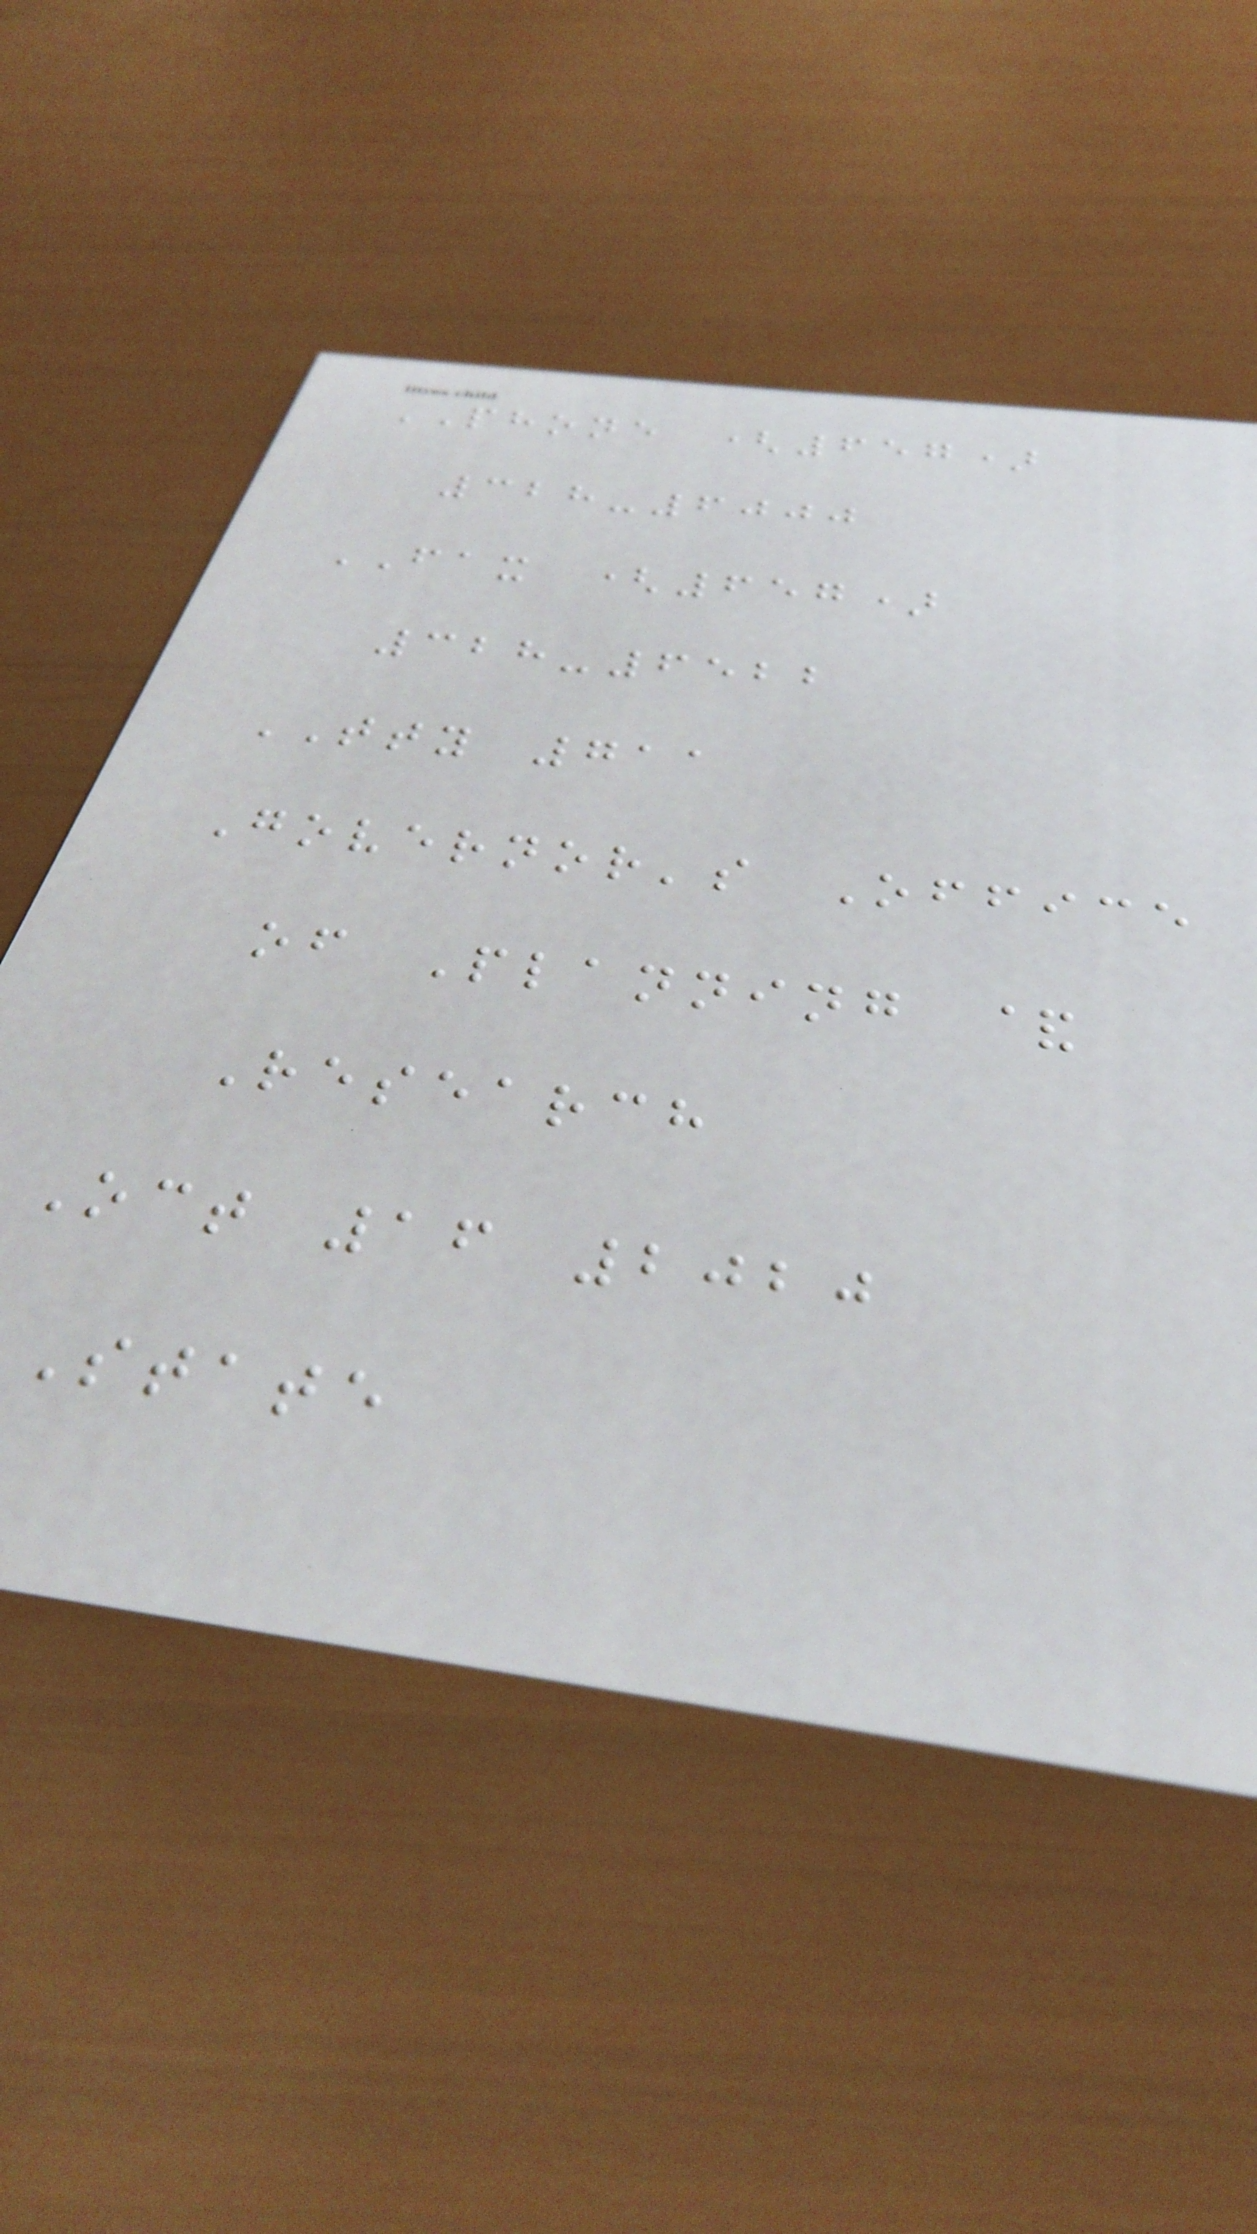PHONE (657)
328-6000
FAX (657)
328-6522
TTY 711
Governor's Office
of Planning &
Research
Oct 16 2020
state
